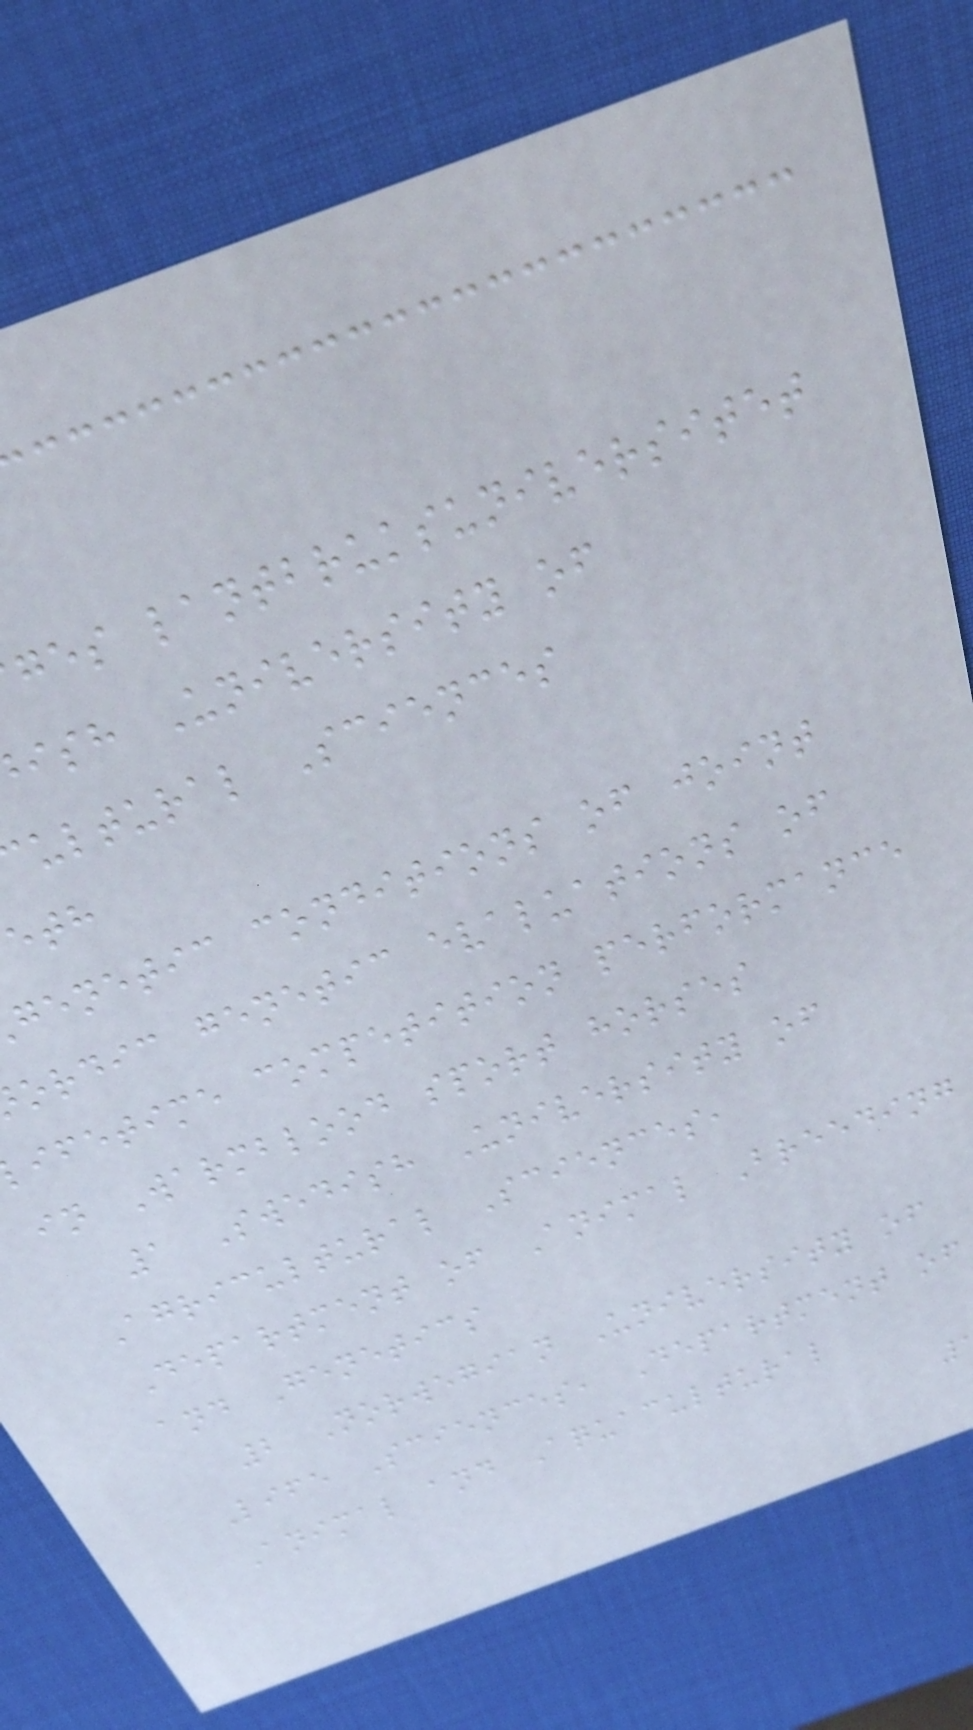ges lantbruksuniversitet
ish University of
ultural Sciences
genetic conditions of joint
ordic genetic evaluations of
ifetime competition performance
in Warmblood sport horses
1 Swedish University of
Agricultural Sciences,
Department of Animal Breeding
and Genetics
2 Norwegian University of
Life Sciences, Department of
Animal and Aquacultural
